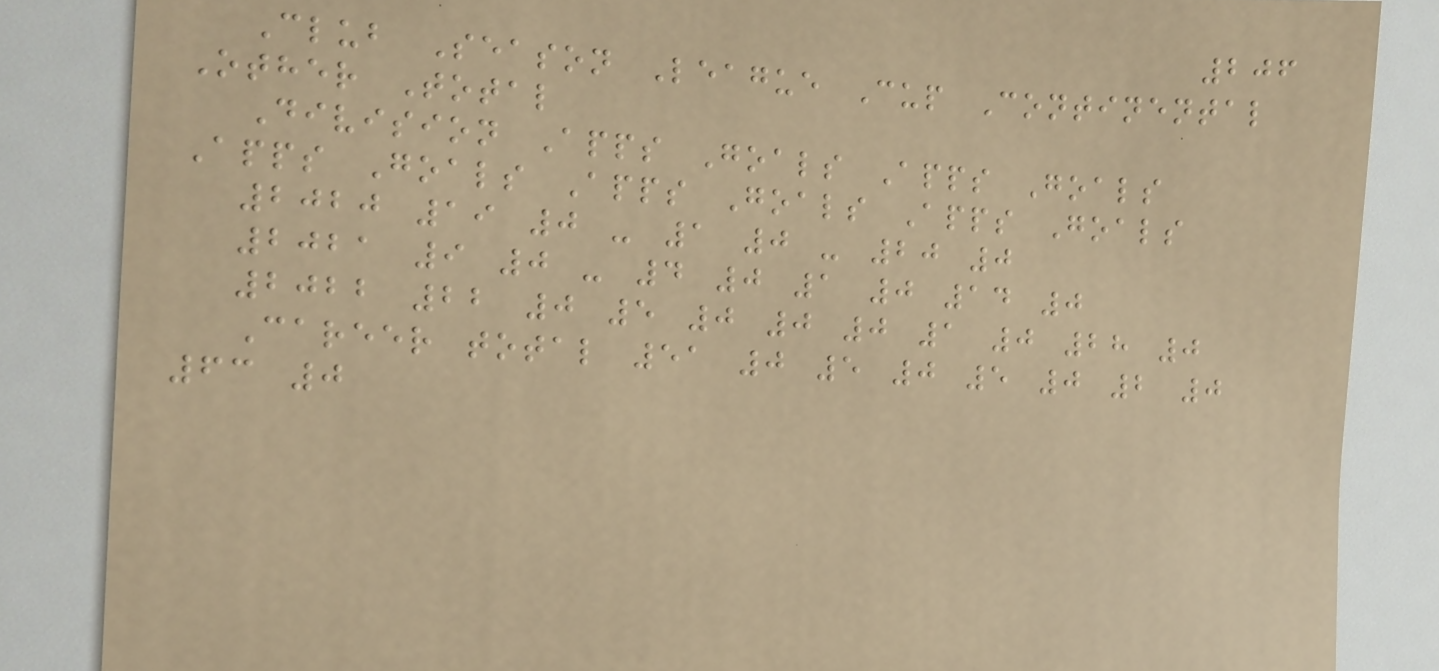206
Club Season League Cup Continental
Other Total
Division Apps Goals Apps Goals
Apps Goals Apps Goals Apps Goals
2020 19 0 - 1 0 - 20 0
2021 9 0 - 4 0 1 0 14 0
2022 22 0 5 0 0 0 1 0 28 0
Career total 51 0 5 0 5 0 2 0
63 0
